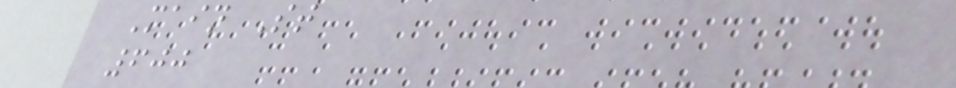Main St
600
